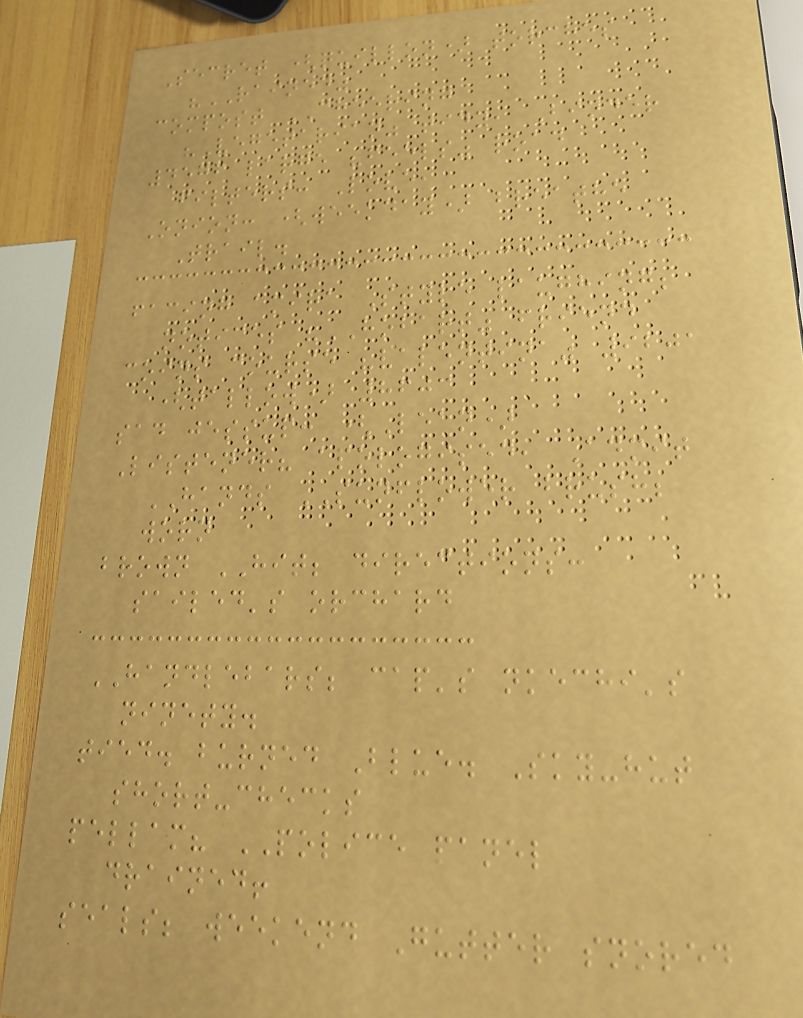Secret (quillon) torches
"RAINED"
compost CHEERING
"Vegetarian" tidy, Binder
4576 large "feels" road
filters: Love,
Onion: (weekday) breathe
Trail.
facing amira Style laughing;
notices "HOBART" friend
coins course "valentina" 9201
(tallow) 8603
sad jessup: (Lean)
Listener? apologised, Admit
HANDS SUNFLOWER brush;
worn
brown HIT; directions:
sailed's orchard
HANDLEBARS; cap's nkechi's
ninety.
tied. burned Blue. Sky-hut
short-checks
pellam? POLICE panel
drained!
seals; weekend Gutter snored
